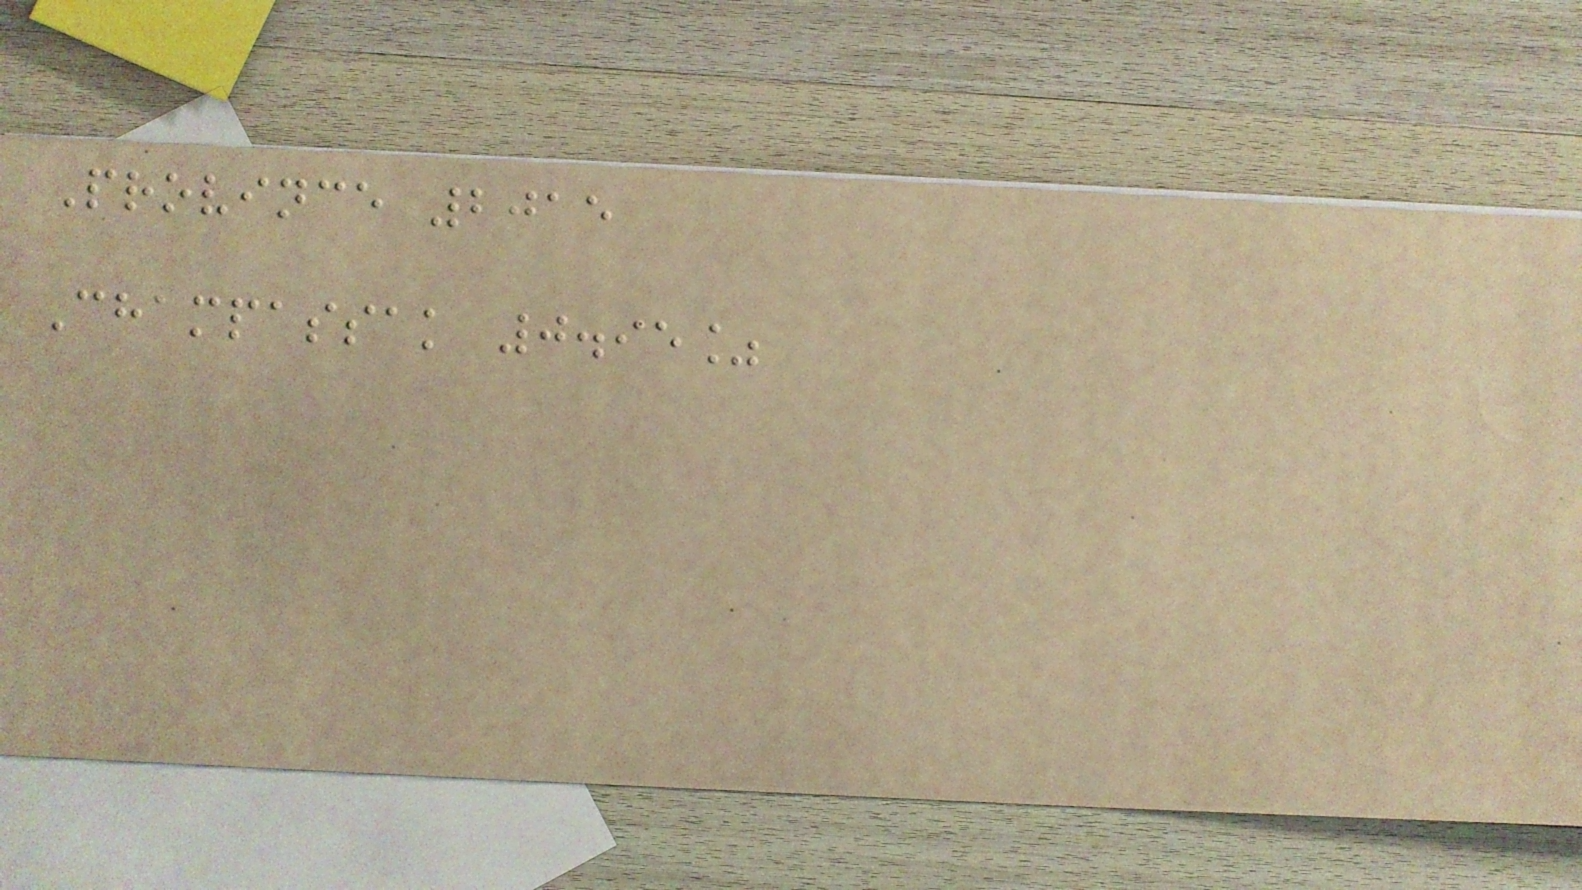Province 2015
Champassak 0.95%
